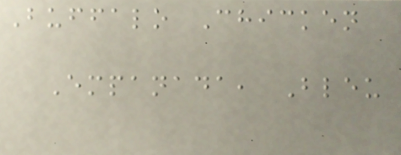Buffalo Chicken
Empanada, Bleu
